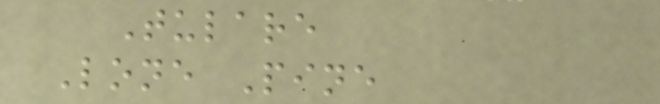Tulare
Lone Pine
